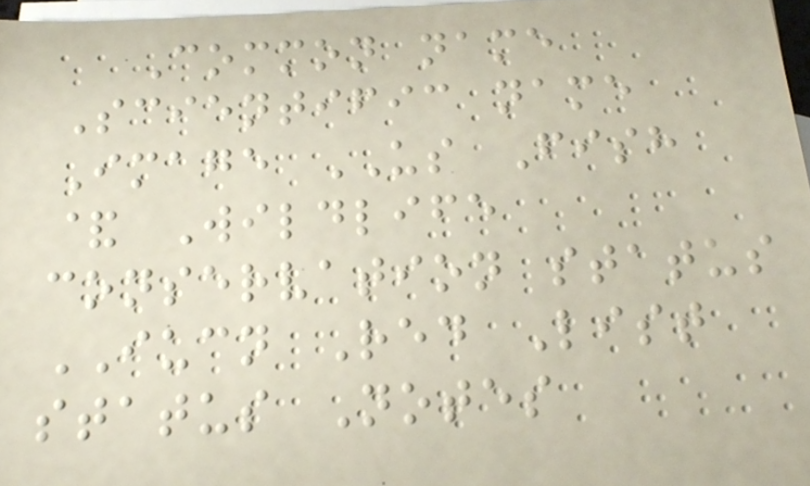Common name
Scientific name
Image US Fish
& Wildlife
conservation status
IUCN Red List
status Notes
